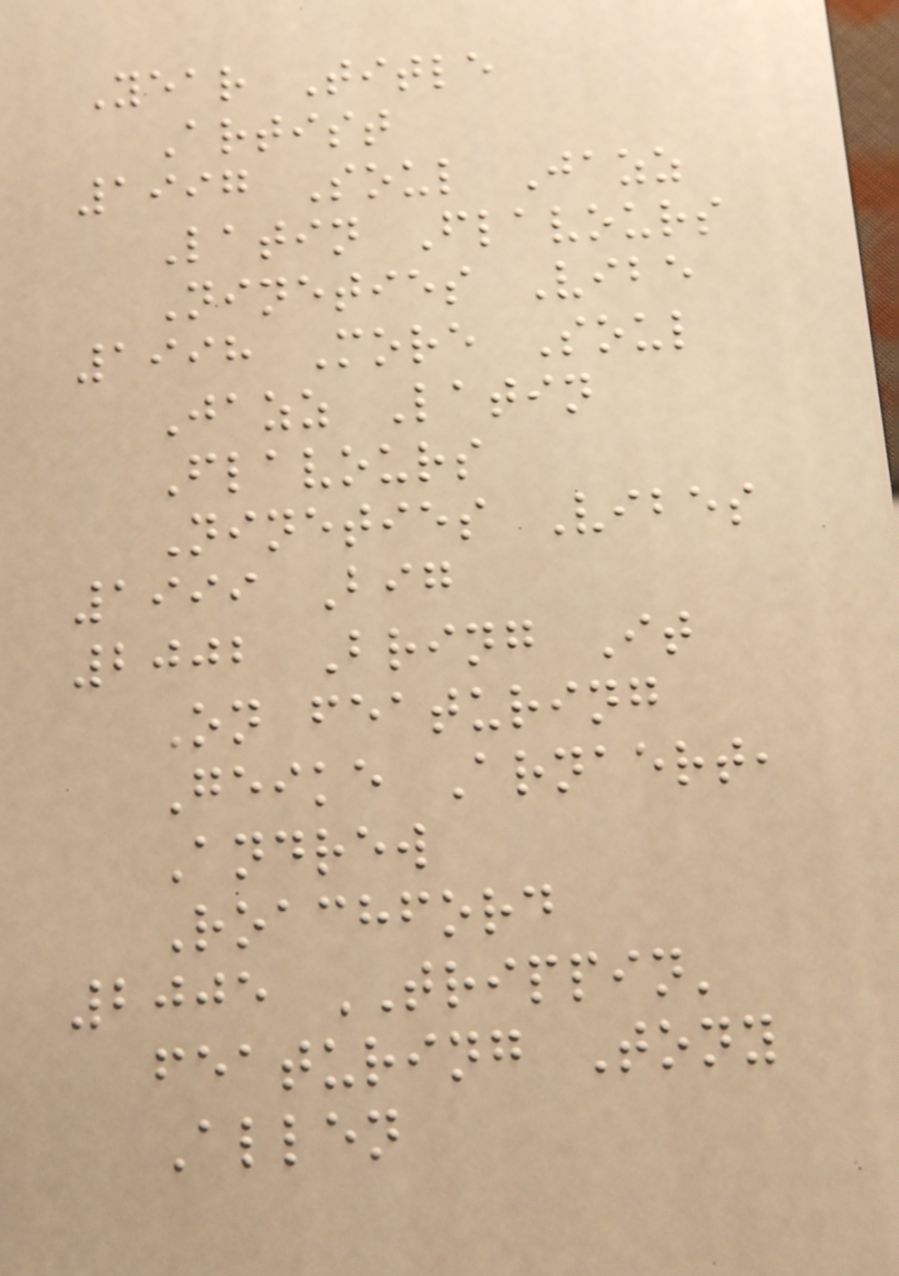Year Title
Artist
1997 Soul Jazz
Latin Flavours
Nineties Vibe
1998 More Soul
Jazz Latin
Flavours
Nineties Vibes
1999 Big
2002 Bring It
On featuring
Geike Arnaert,
Andrew
Roachford
2005 TRIPPIN'
featuring Tony
Allen
